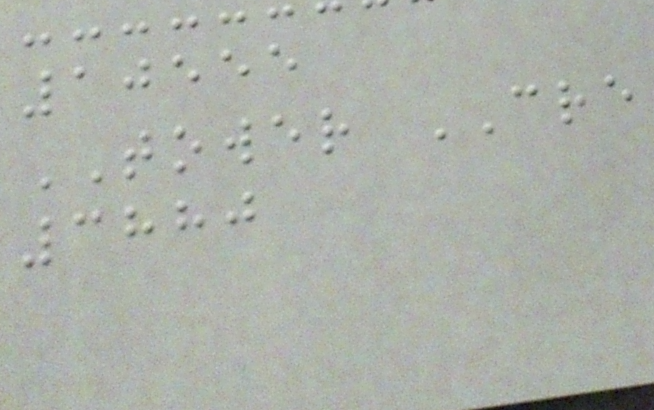10555
TOWER CRE
3880
